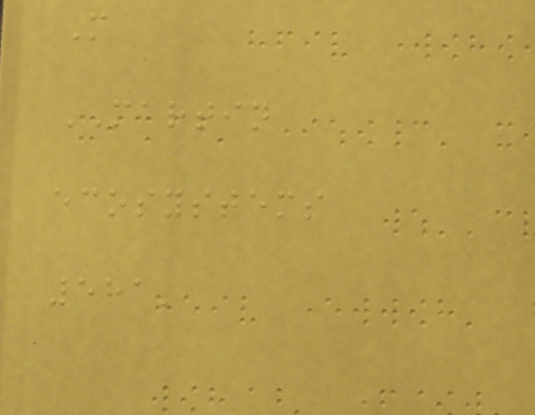M
MARTIN
ecosystems
581'
